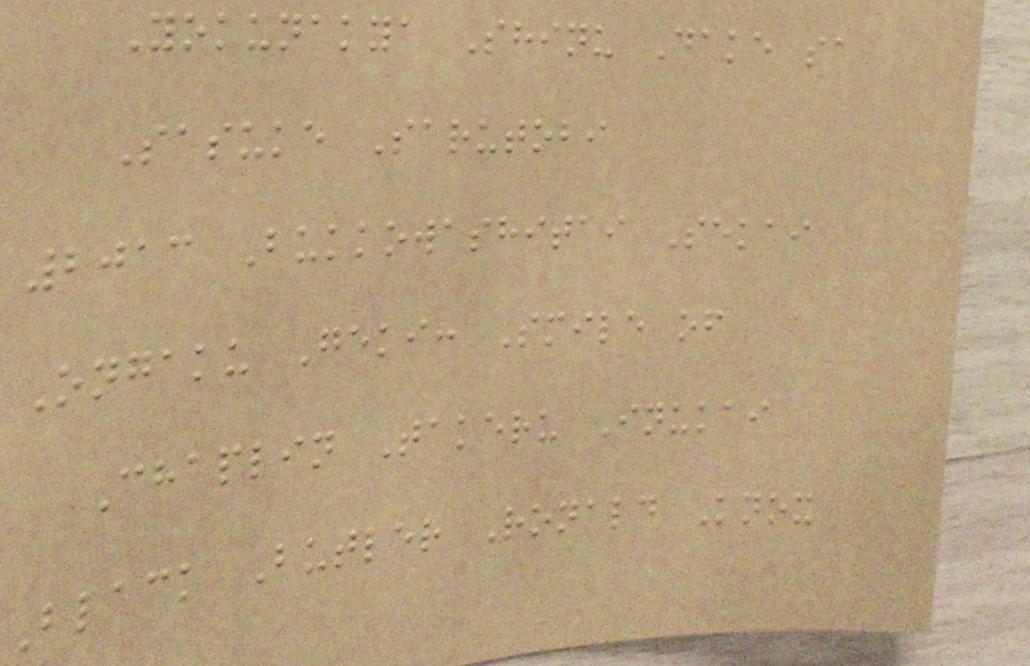Yokunakya Shinu Dake sa
Sasuke Sarutobi
2013 Bukkowashitai Sekai
Ongaku Geki: Smile of
Chaplin Takeru Inukai
Black Butler Ronald Knox
